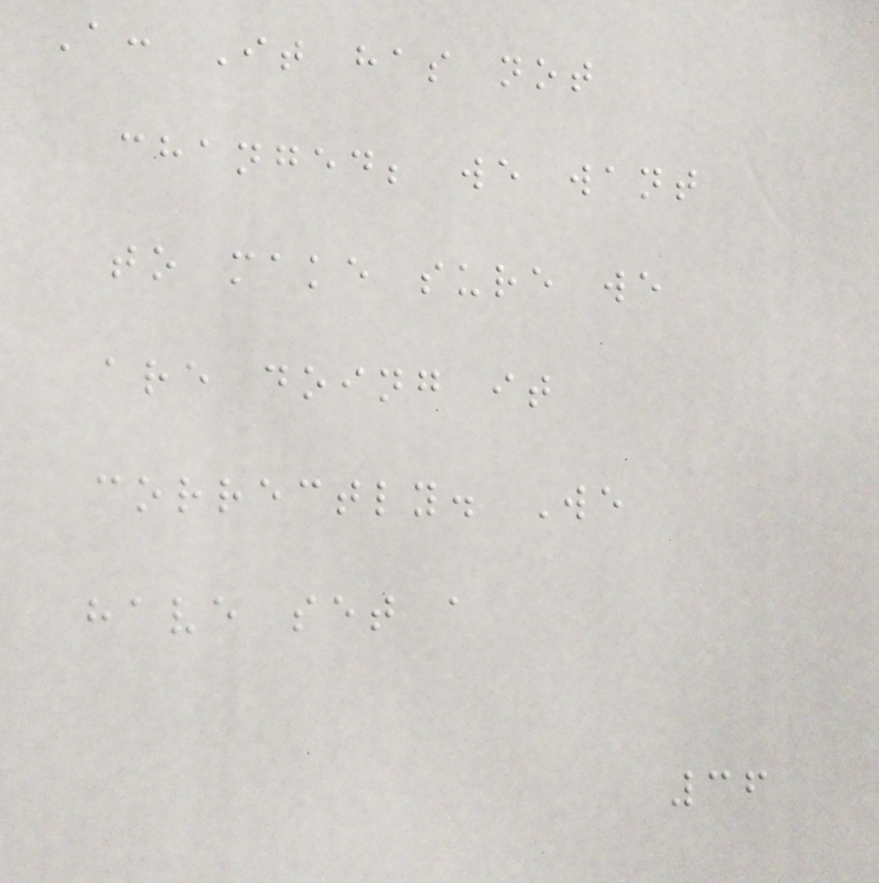A: It has not
changed; we want
to make sure we
are doing it
correctly. We
have set a
36
